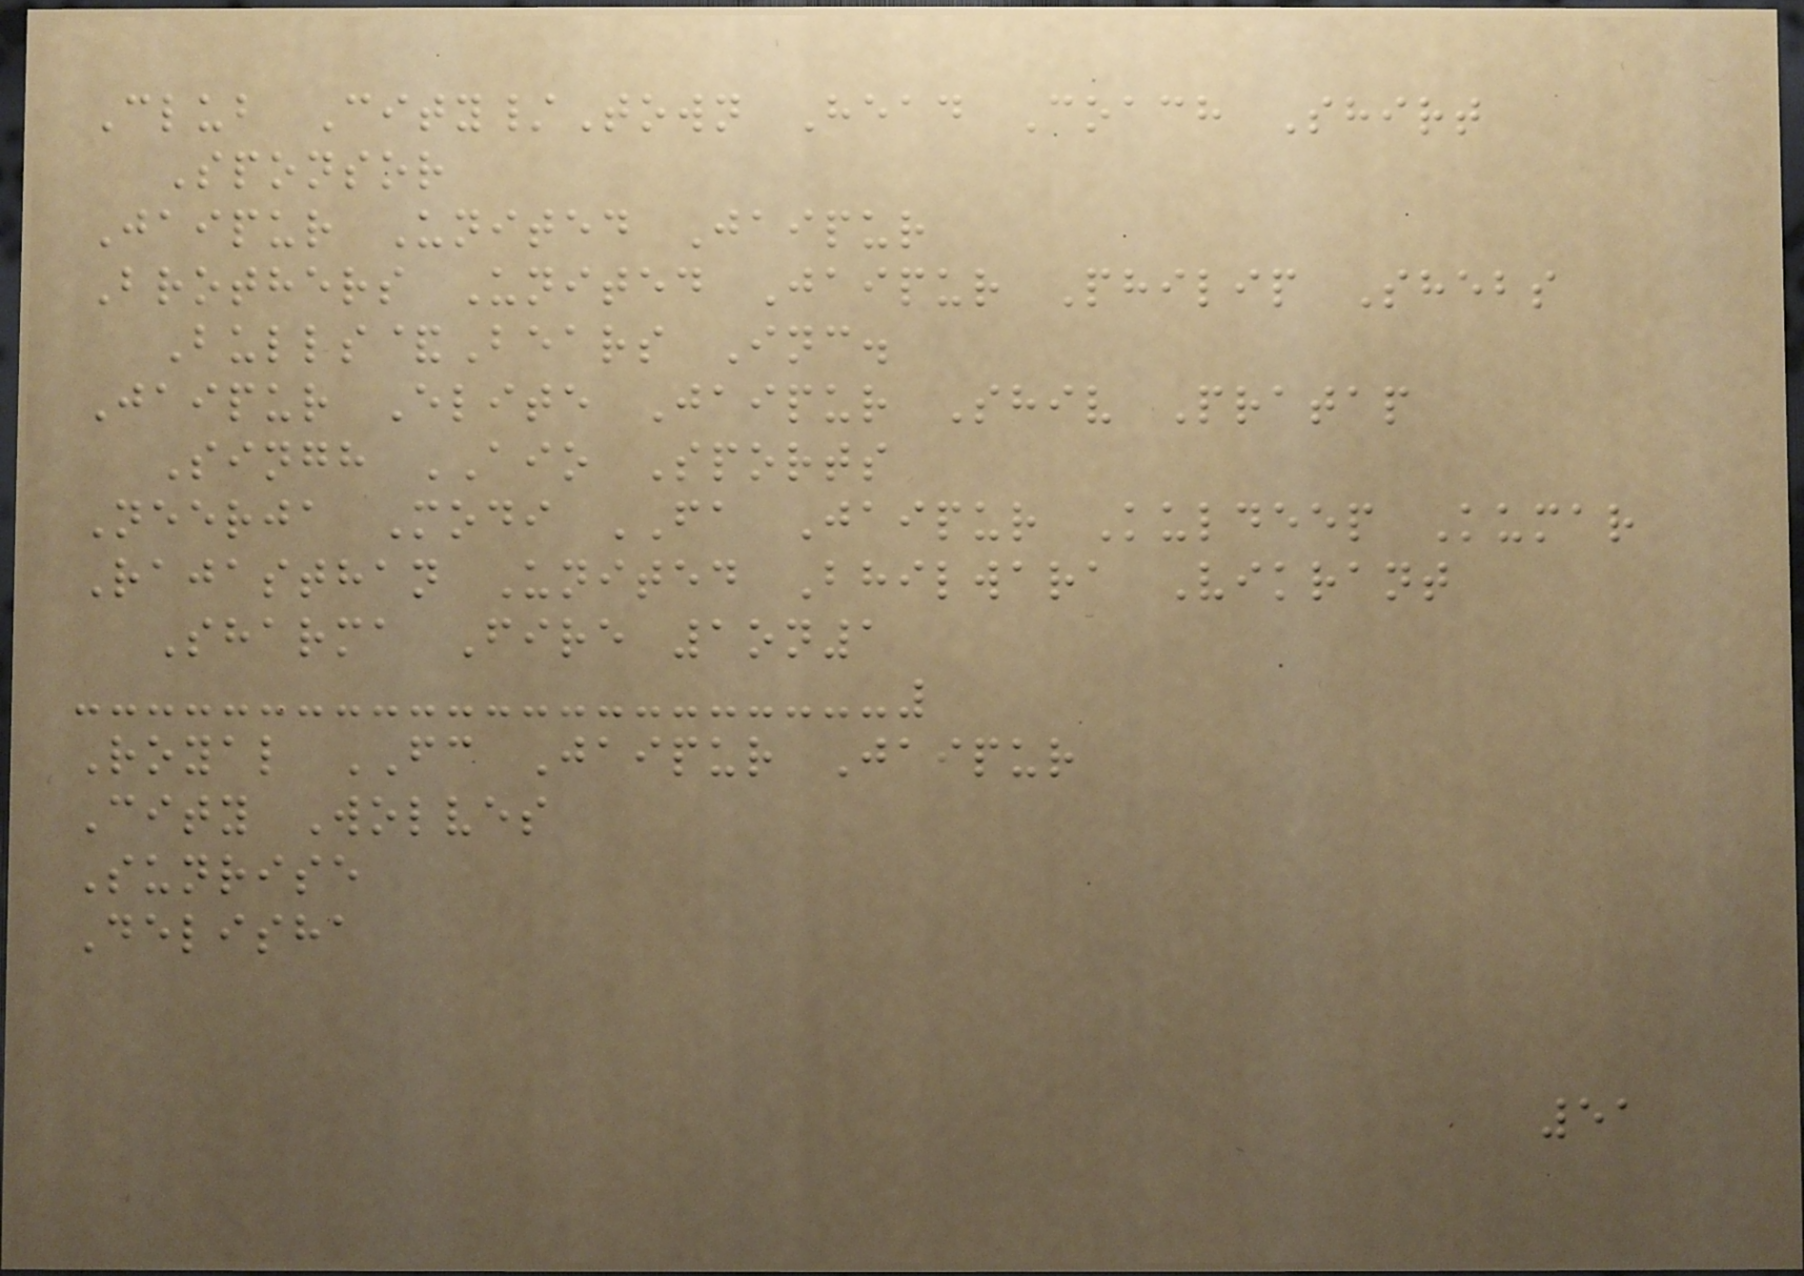Club City/Town Head Coach Shirt
Sponsor
Jaipur United Jaipur
Brothers United Jaipur Philip Shebs
Bulls&Bears Inc.
Jaipur Elite Jaipur Shiv Pratap
Singh AIO Sports
Neerja Modi FA Jaipur Kuldeep Kumar
Rajasthan United Bhilwara Vikrant
Sharma Fire 1on1
Royal FC Jaipur Jaipur
City Wolves
Sunrise
Delisha
51
